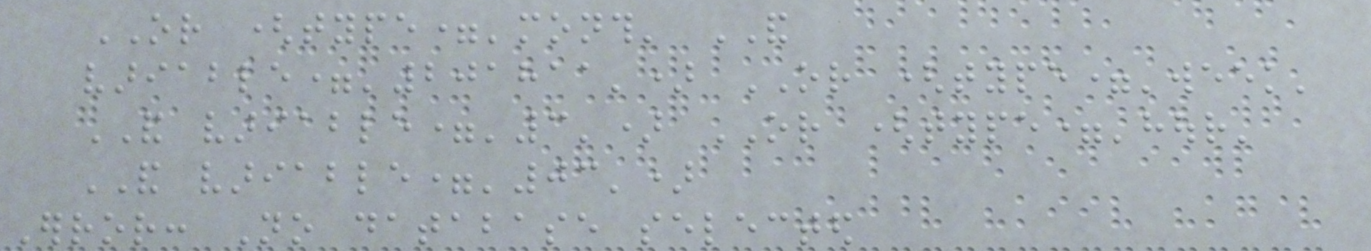OR (type='month' AND
variable='201811') OR (type='week'
AND variable='3') OR (type='hour'
AND variable='03')
Error: No database selected
